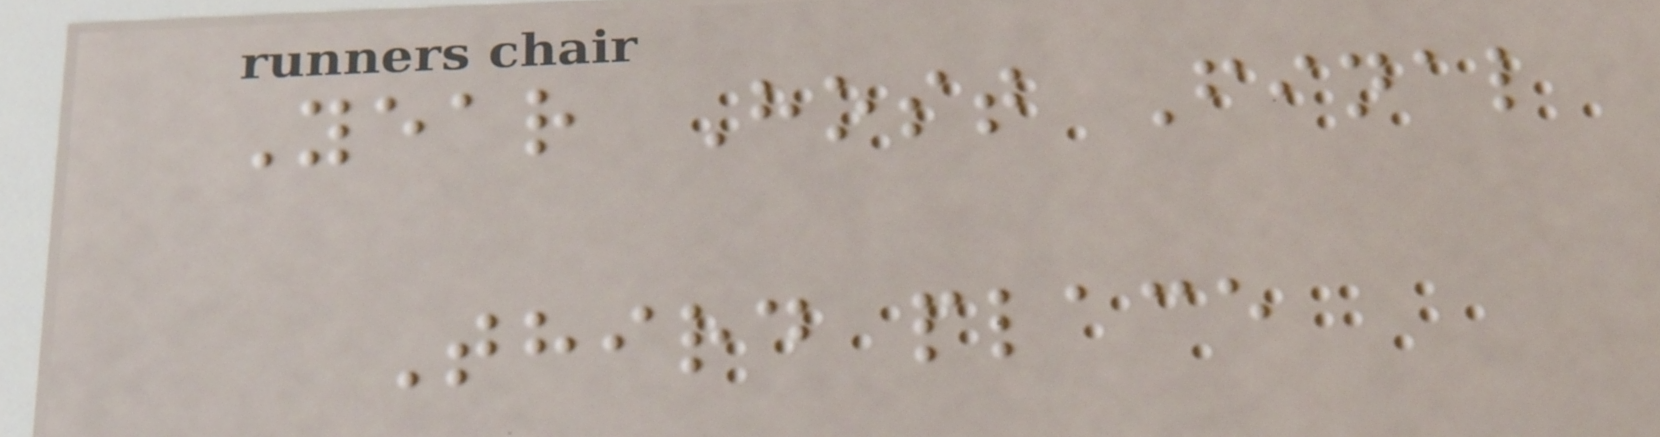Year Host Final
Third place
